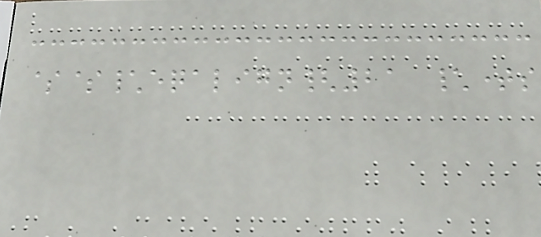$$\eqalign{21 \times
